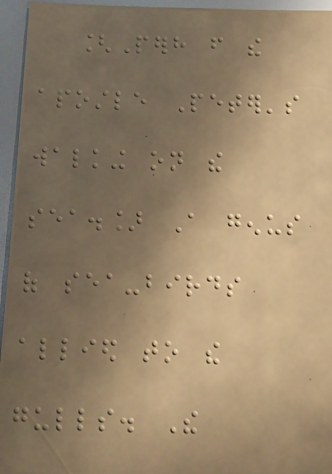[Perhaps from the
apostle Peter's
walking on the
sea.] A genus
of sea-birds
allied to the
gulls. The
